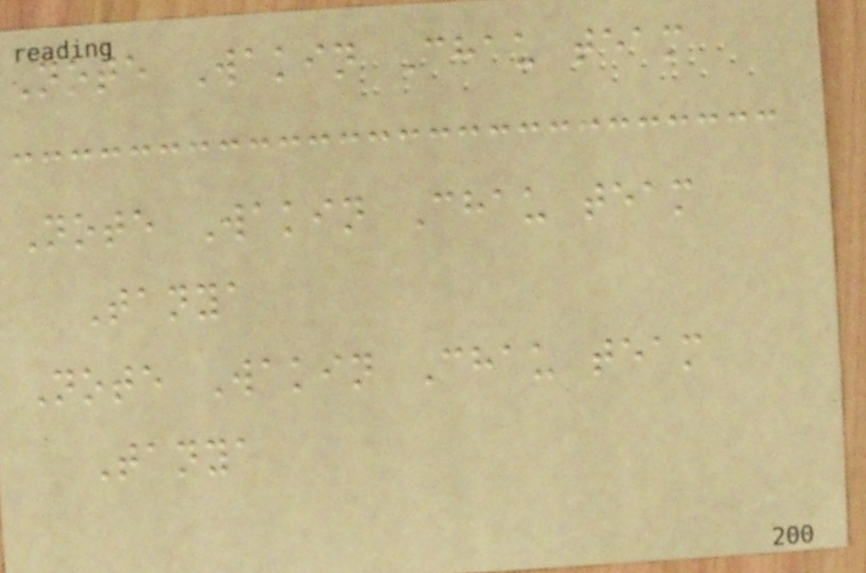Note Wakin Chau team
Note Wakin Chau team
Tanya
Note Wakin Chau team
Tanya
